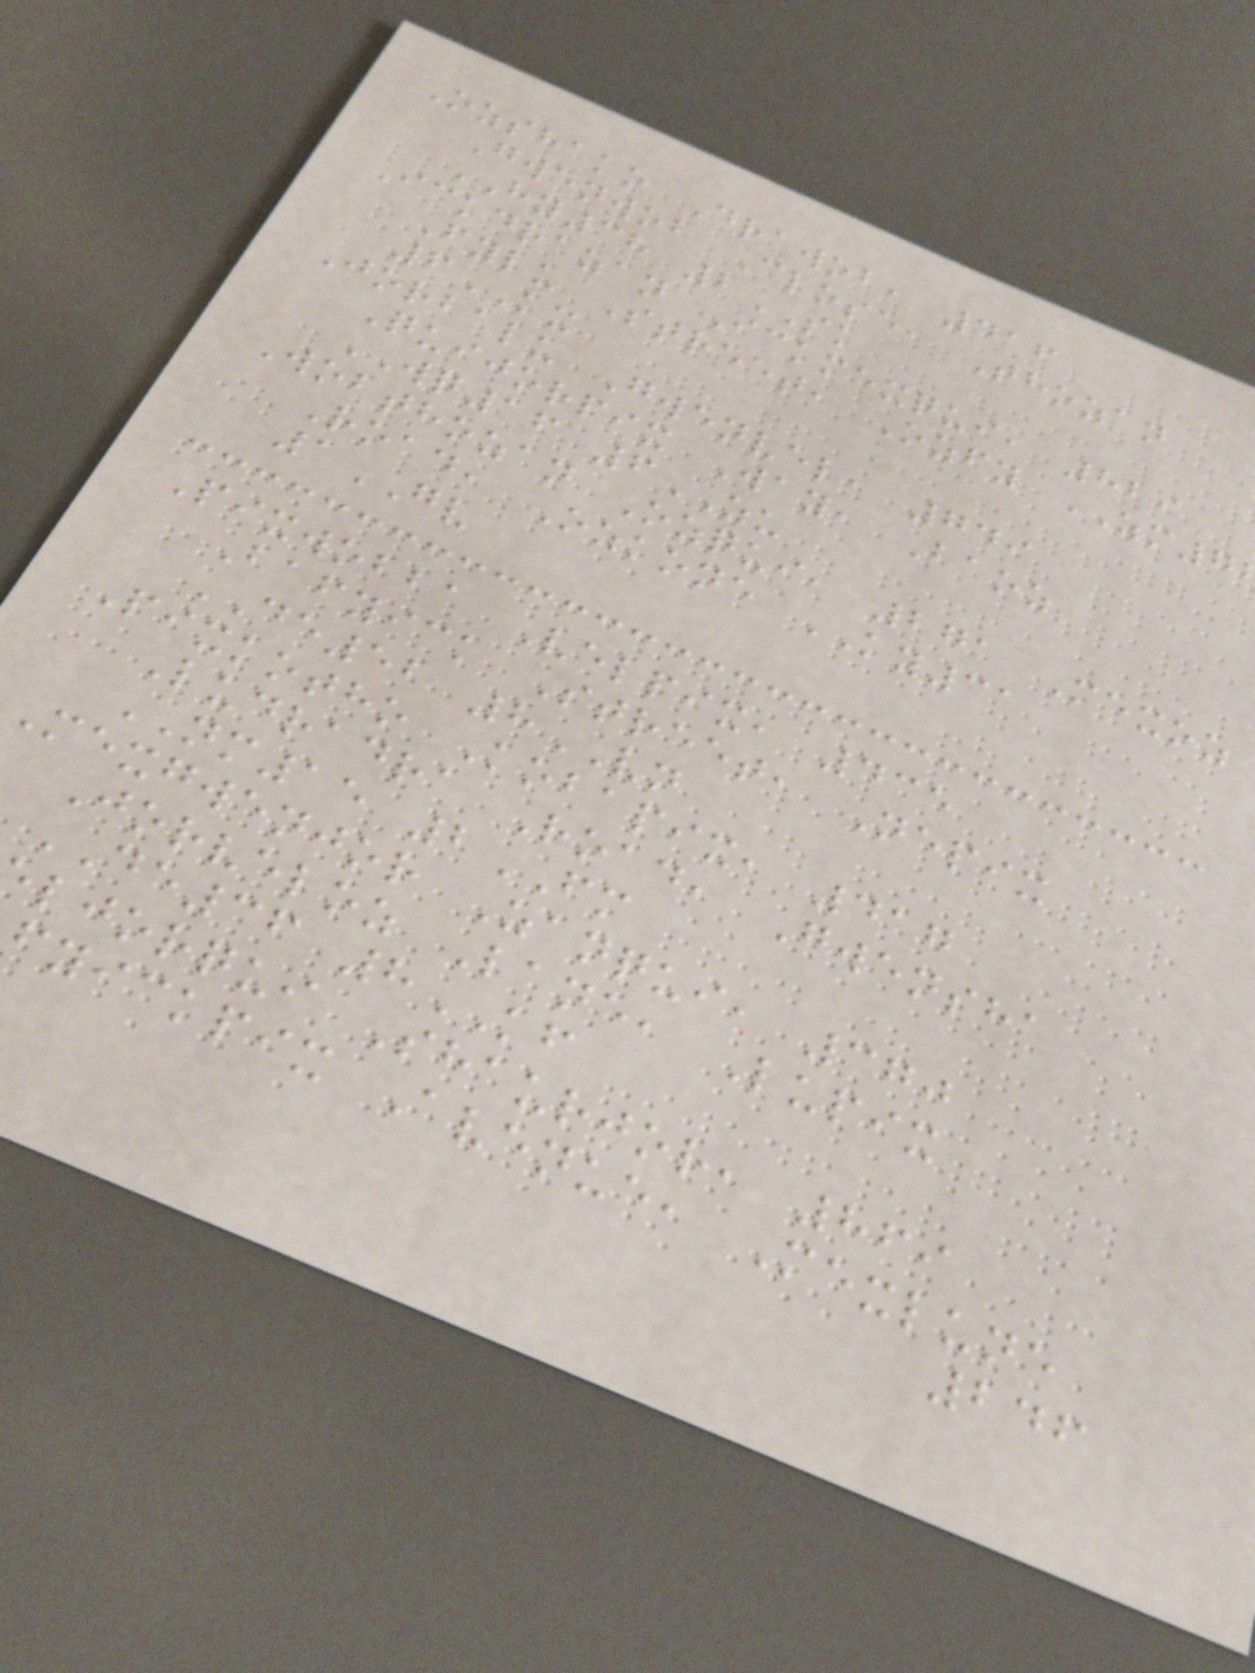Ozshako Drawob, 416
Gwenwob Close, Thozan
HY38 2SK
Ickdrazan Ickmexqui, 829
Fylu Street, Ozfy ZM7
6KX
Jorbalu Gwenvel, 749
Quijorpix Way, Baoz
WQ16 6ZU
Wobthozan Ozqui, 271 Mexoz
Road, Ozkone KY31
1GV
Pixwobba Velpix, 435
Bafyick Street, Nepix
DE52 8VN
Pixkotho Kobapix, 417
Ludradra Road, Gwensha
NM15 2FM
Mexgwenjor Zanqui, 370
Jorveloz Lane, Lupix
DE36 8KF
ljorqui Shaurjor, 869
fyickpix Avenue, Mexlune
246
